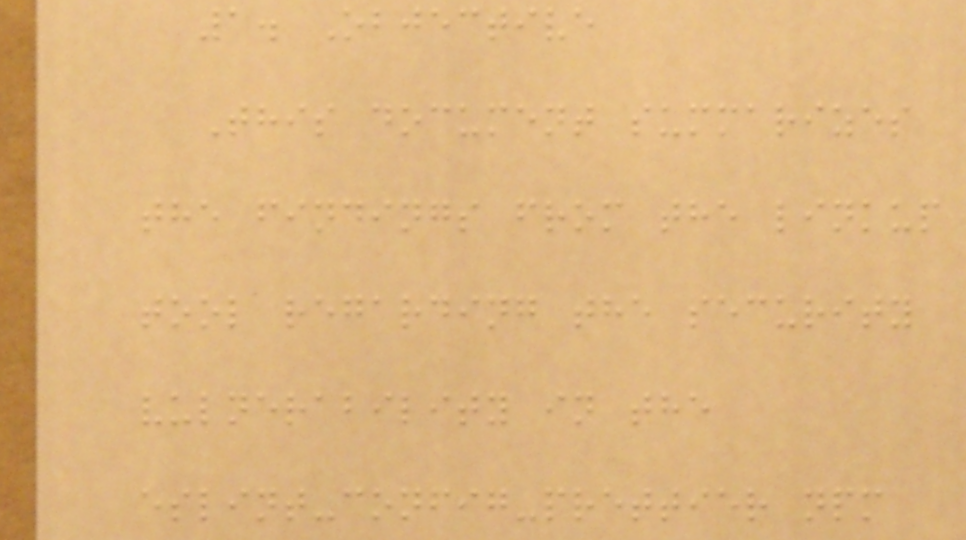1. Objective
This document summarizes
the findings from the linkup
tool regarding the security
vulnerability in the
eslint-config-prettier npm
